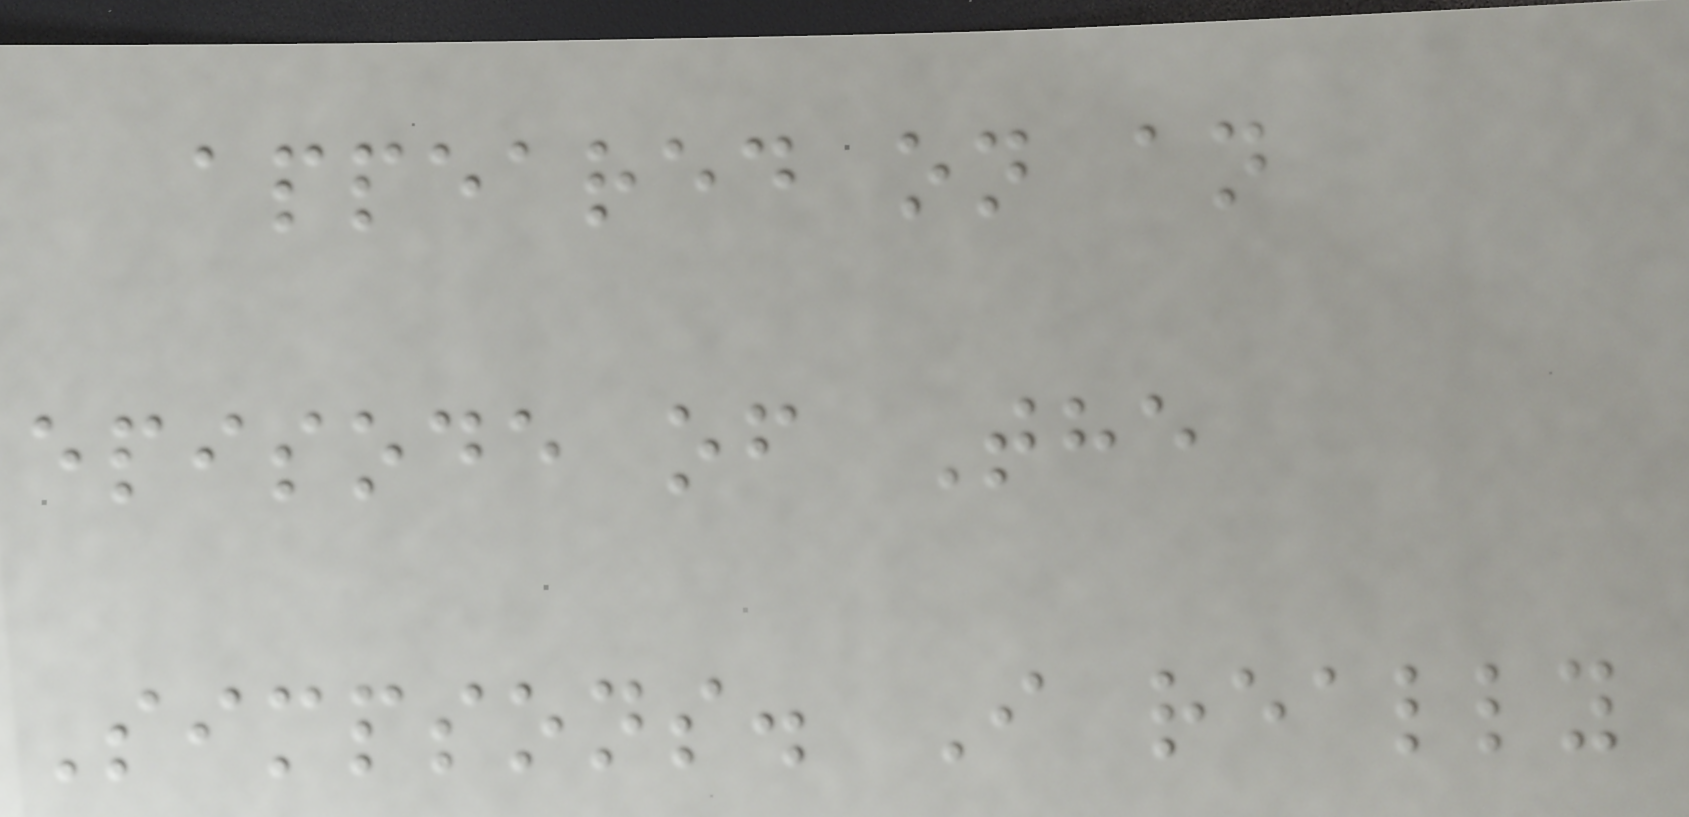appeared on an
episode of The
Simpsons. I really
